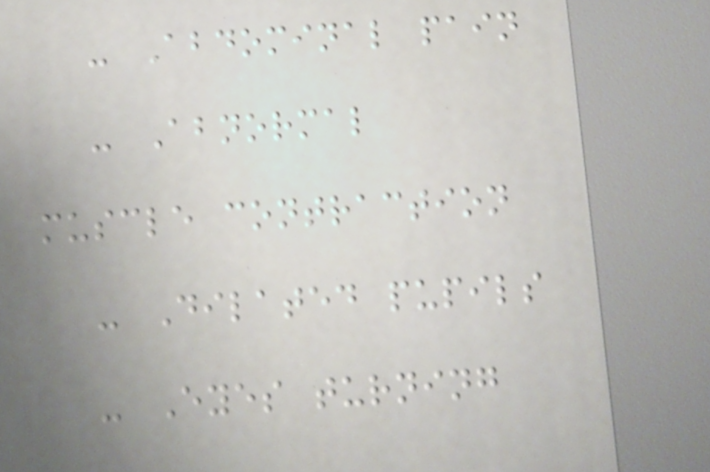- Abdominal pain
- Abnormal
muscle contraction
- Dilated pupils
- Eyes turning
